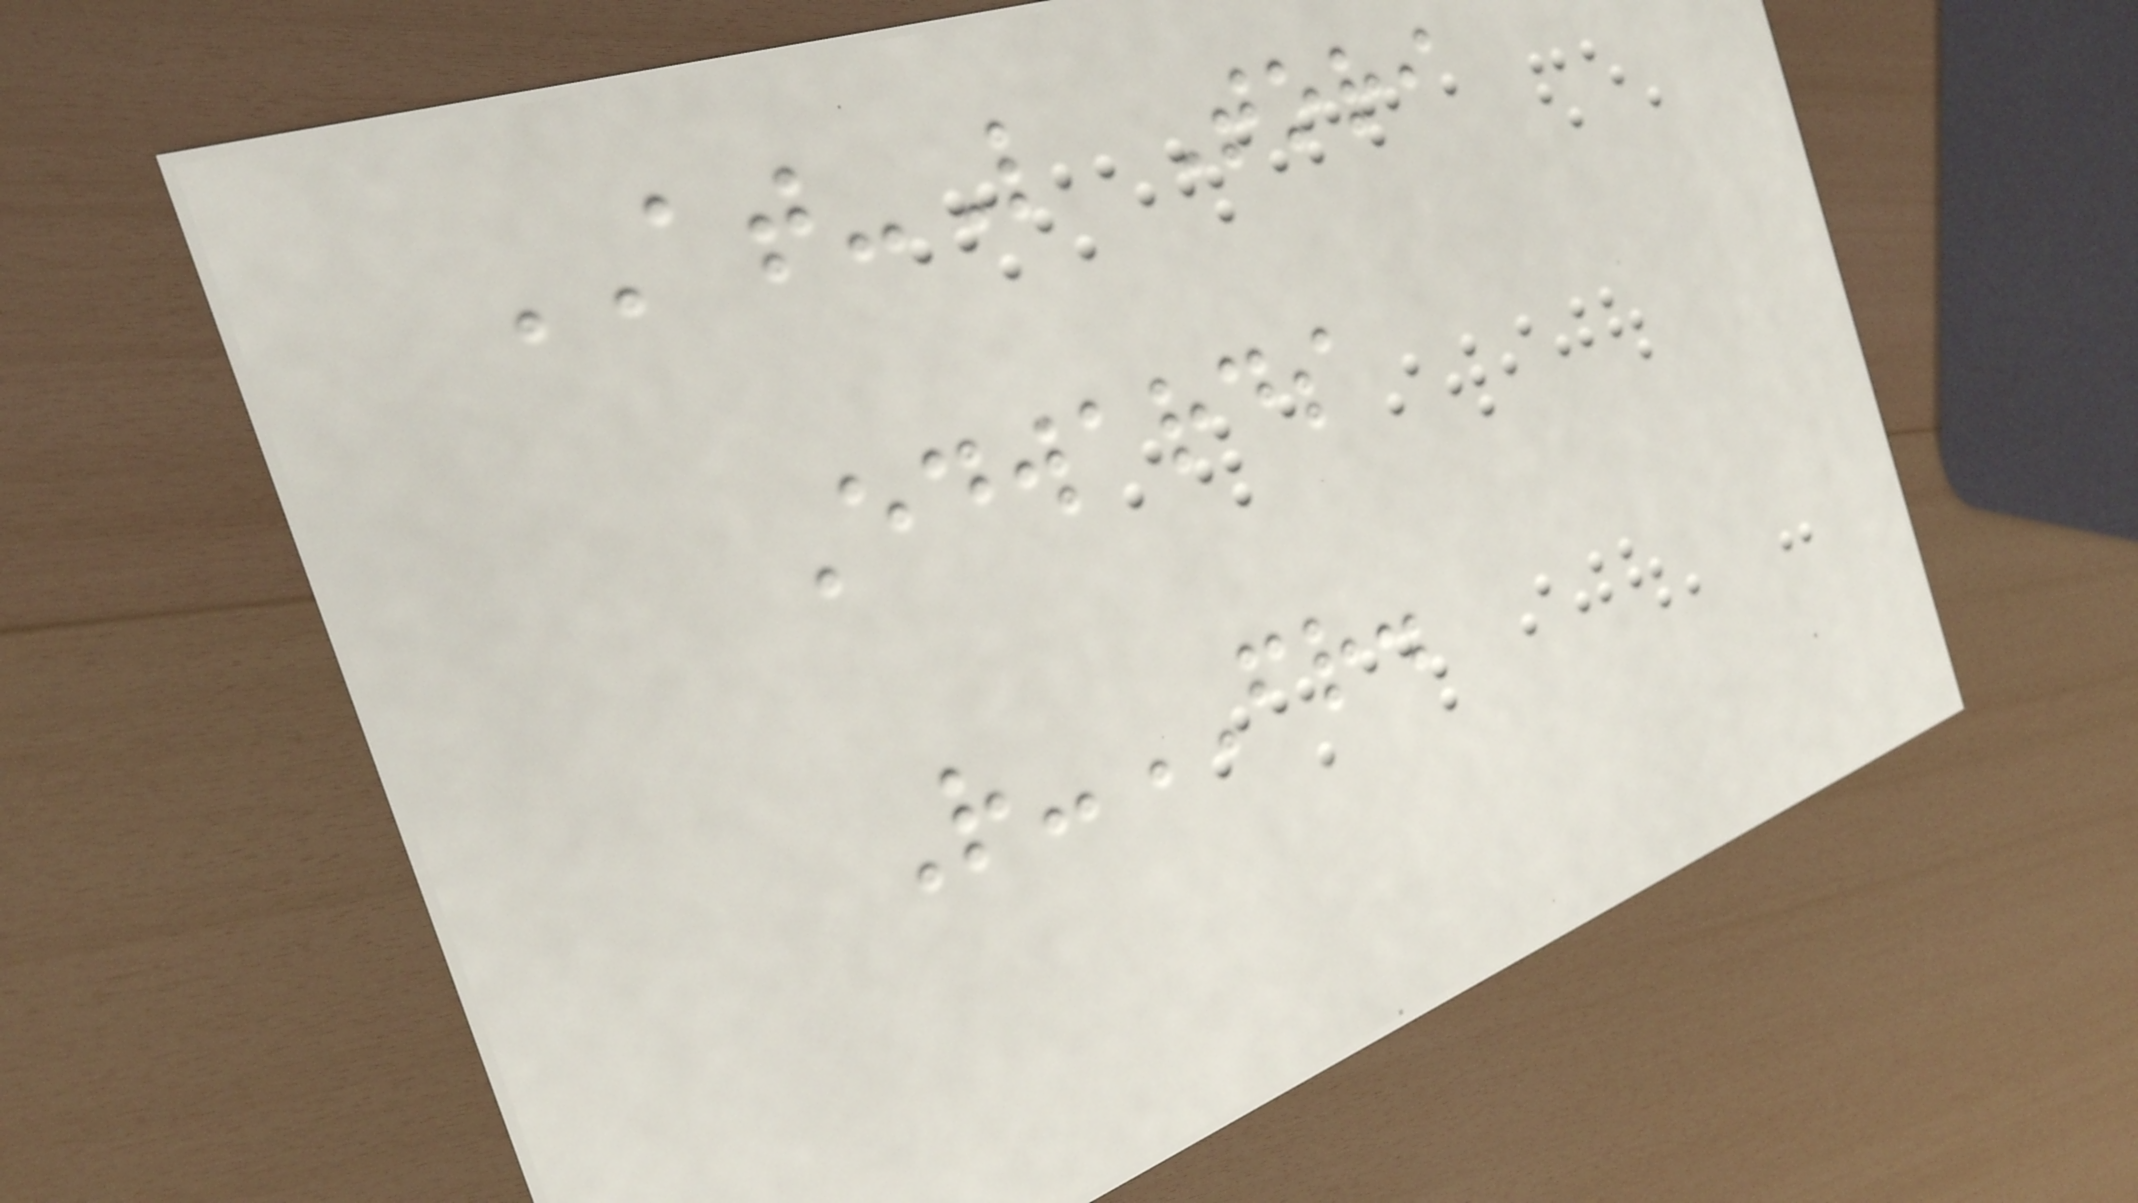AT-L Tori
Edwards
R-FR.
